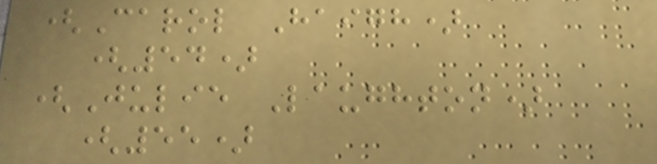(Carol Haigh)
(54)
(Julie Laughton)
(55)
